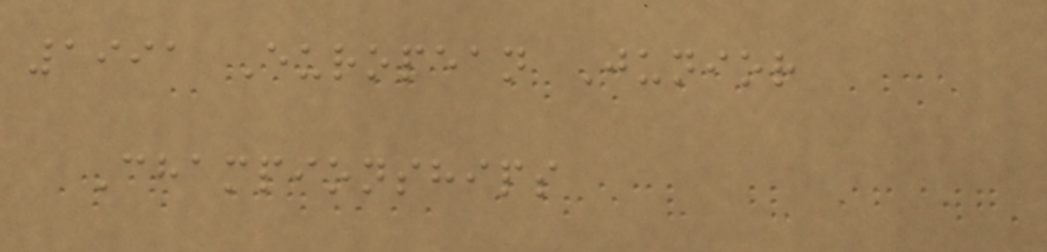1991 European Junior
Championships
